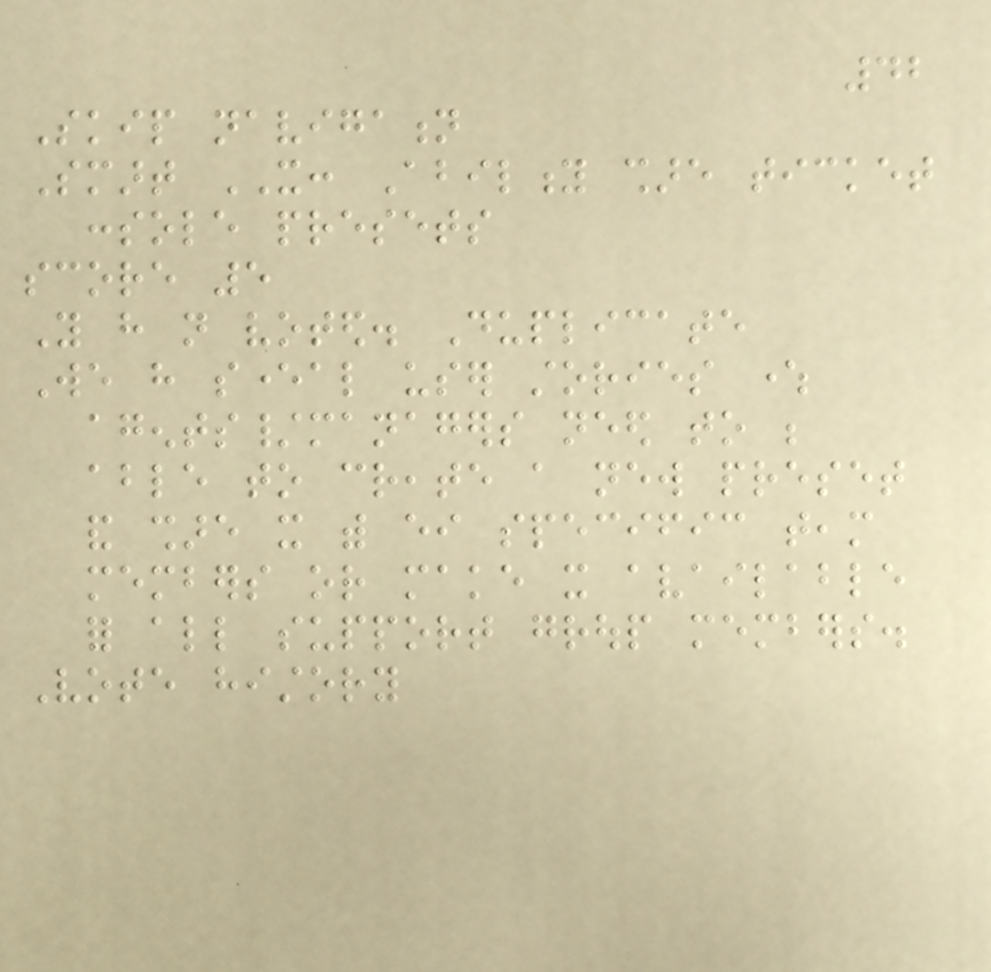42
Skip navigation
Smart IT: Ability share ticket
console presets
score 5
You have not voted. Duplicate
We have several user stories where
agents/managers need to be
able to create a new preset
and share it with either specific team
members or make it available
for all support group members.
Vote history
